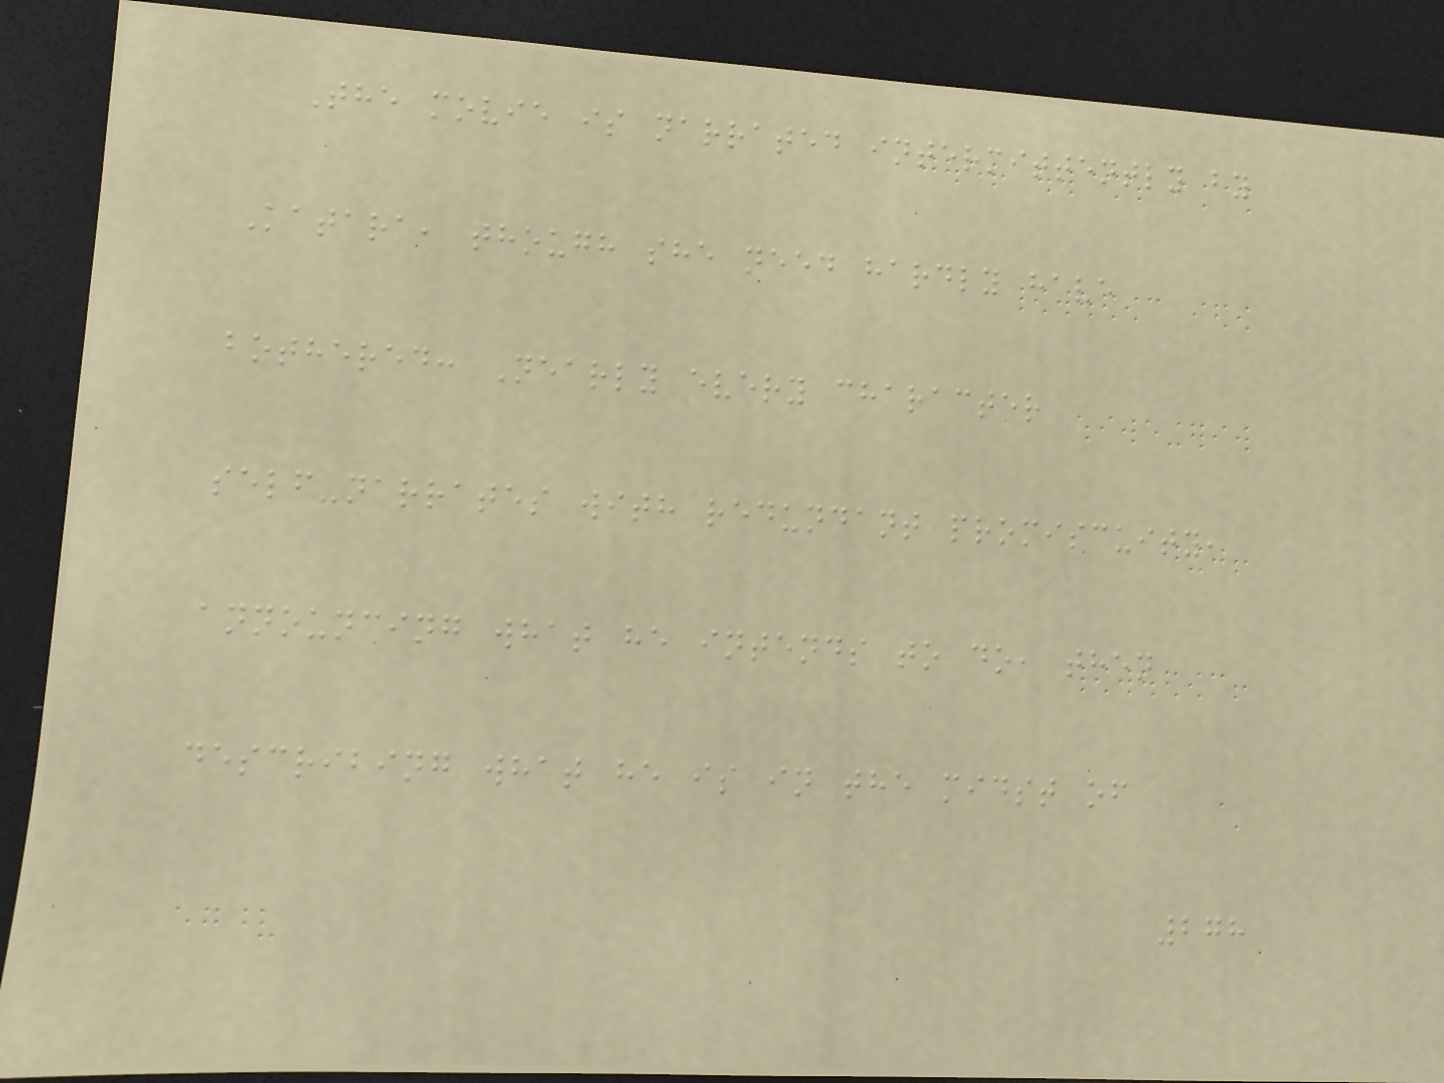The movie is narrated intermittently by
Katara, though she need hardly have
bothered: Nearly every character
self-narrates with redundant promiscuity,
announcing what he intends to do, then
describing what he is in the midst of
278
